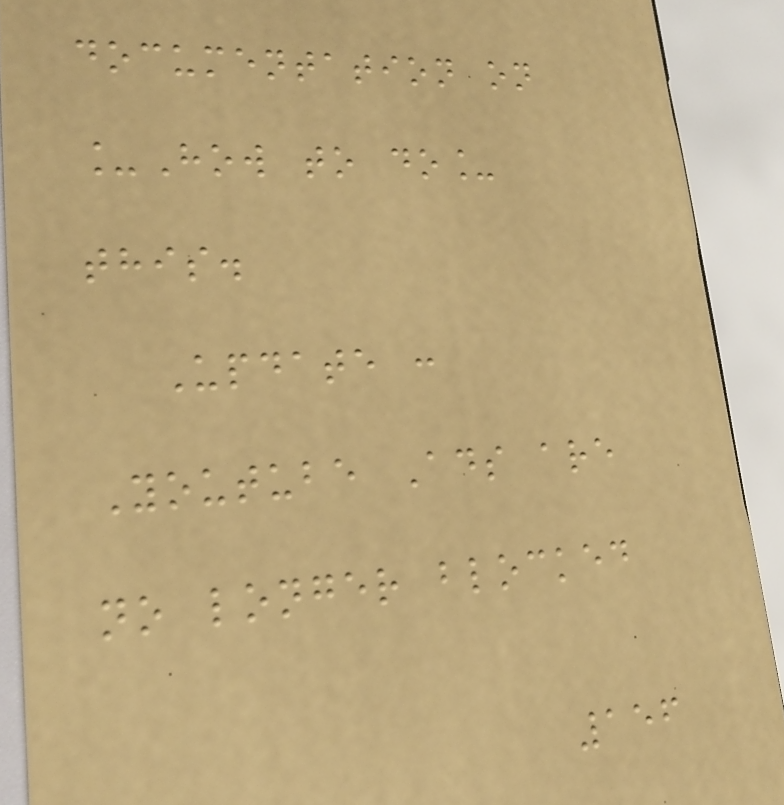documentation on
_How to do_
this.
Update :
Youtube Ads are
no longer blocked
156
